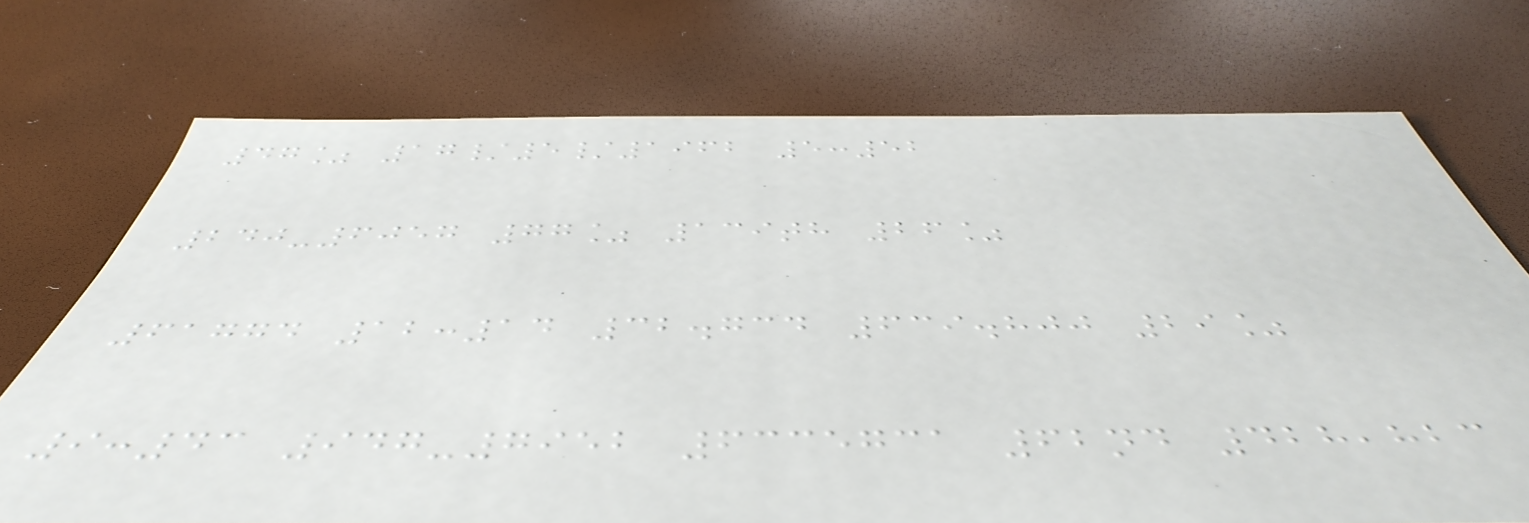47% 17/5/1962 5:52
240-6057 77% 139th 26%
61774 12:14 32.734 639.800 29%
9:43 947-7952 6335731 62nd 428,823
